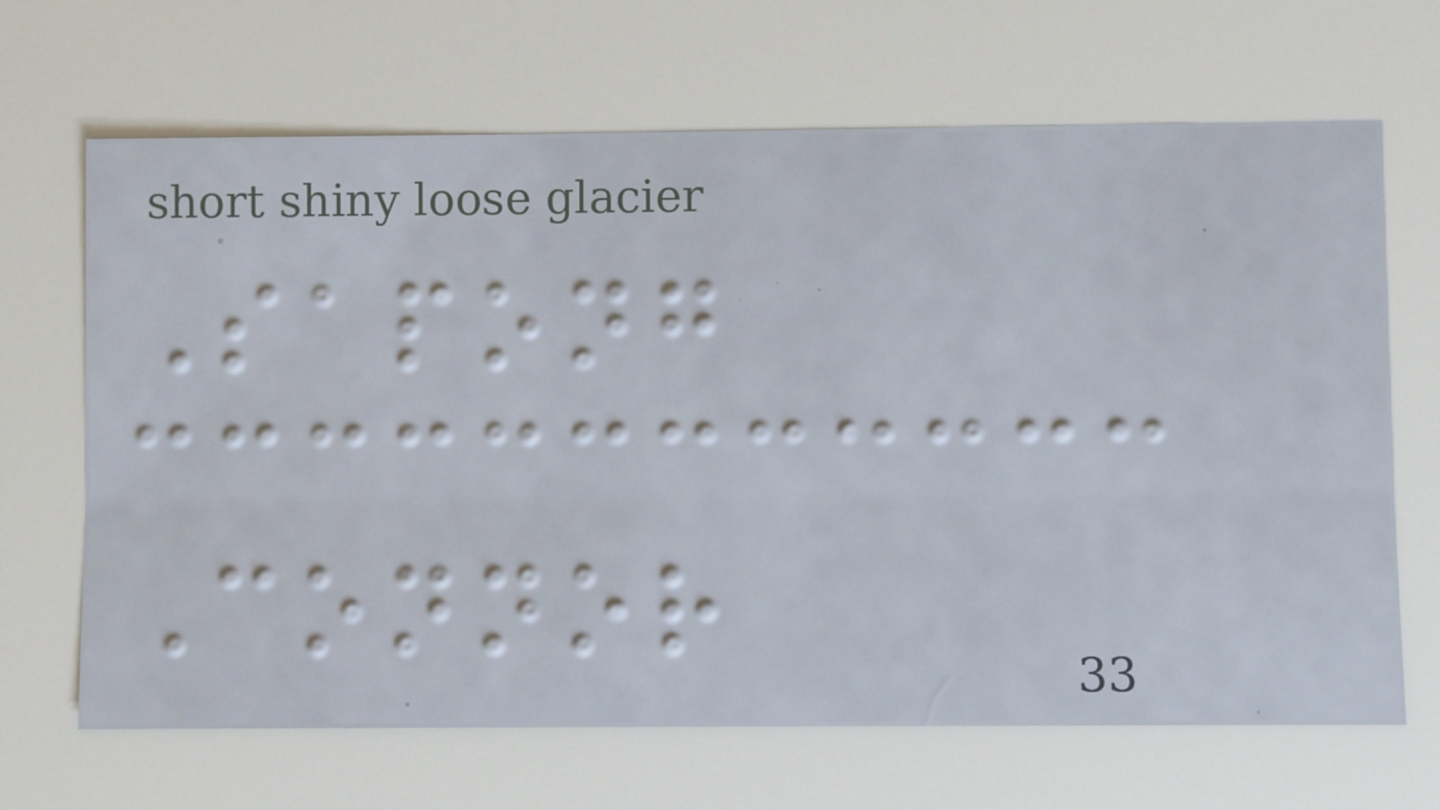Sapong
Connor
